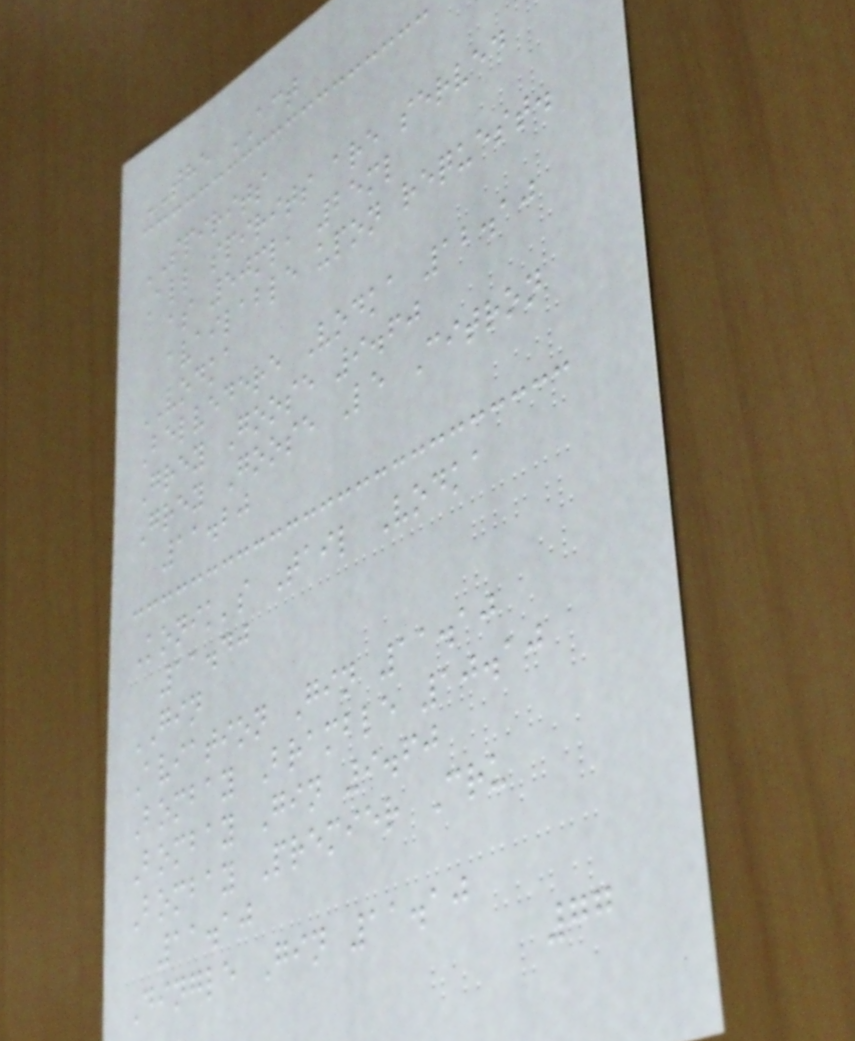THE ACT
SPIRITS
All spirits are served
as 50ml, 25ml
available upon request.
VODKA
Belvedere Vodka 12.10
Grey Goose 9.60
Grey Goose Le Citron
11.20
Konik's Tail Vodka
11.40
GIN
Aviation Gin 11.10
Bombay Bramble 10.10
Bombay Gin 9.60
Bombay Premier Cru
11.10
Dingle Gin 11.10
77
